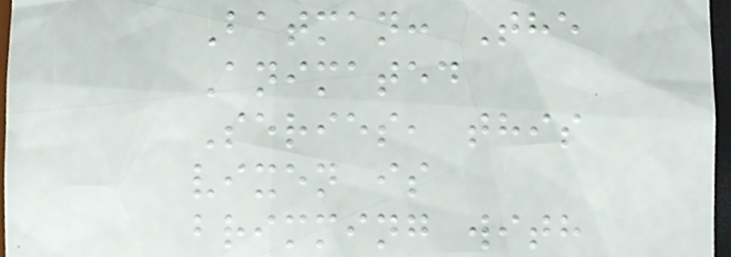Batman: The
Animated
Series, this
vixen is
brimming with
